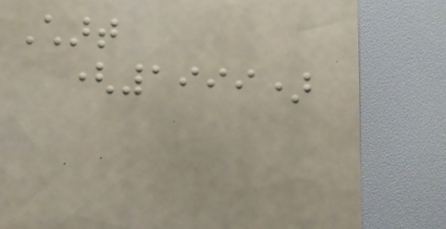Chart
(1999)
